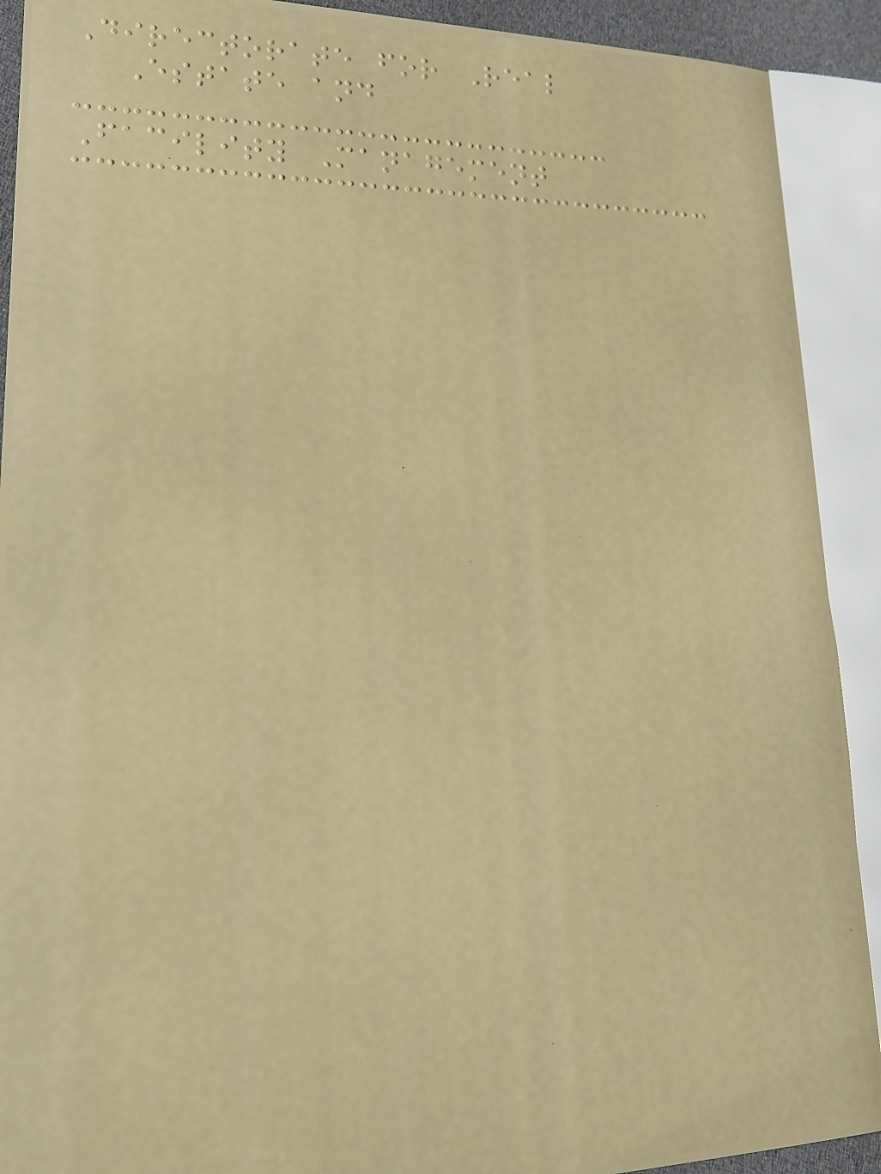Directorate for Real
Estate and
Facility Management
